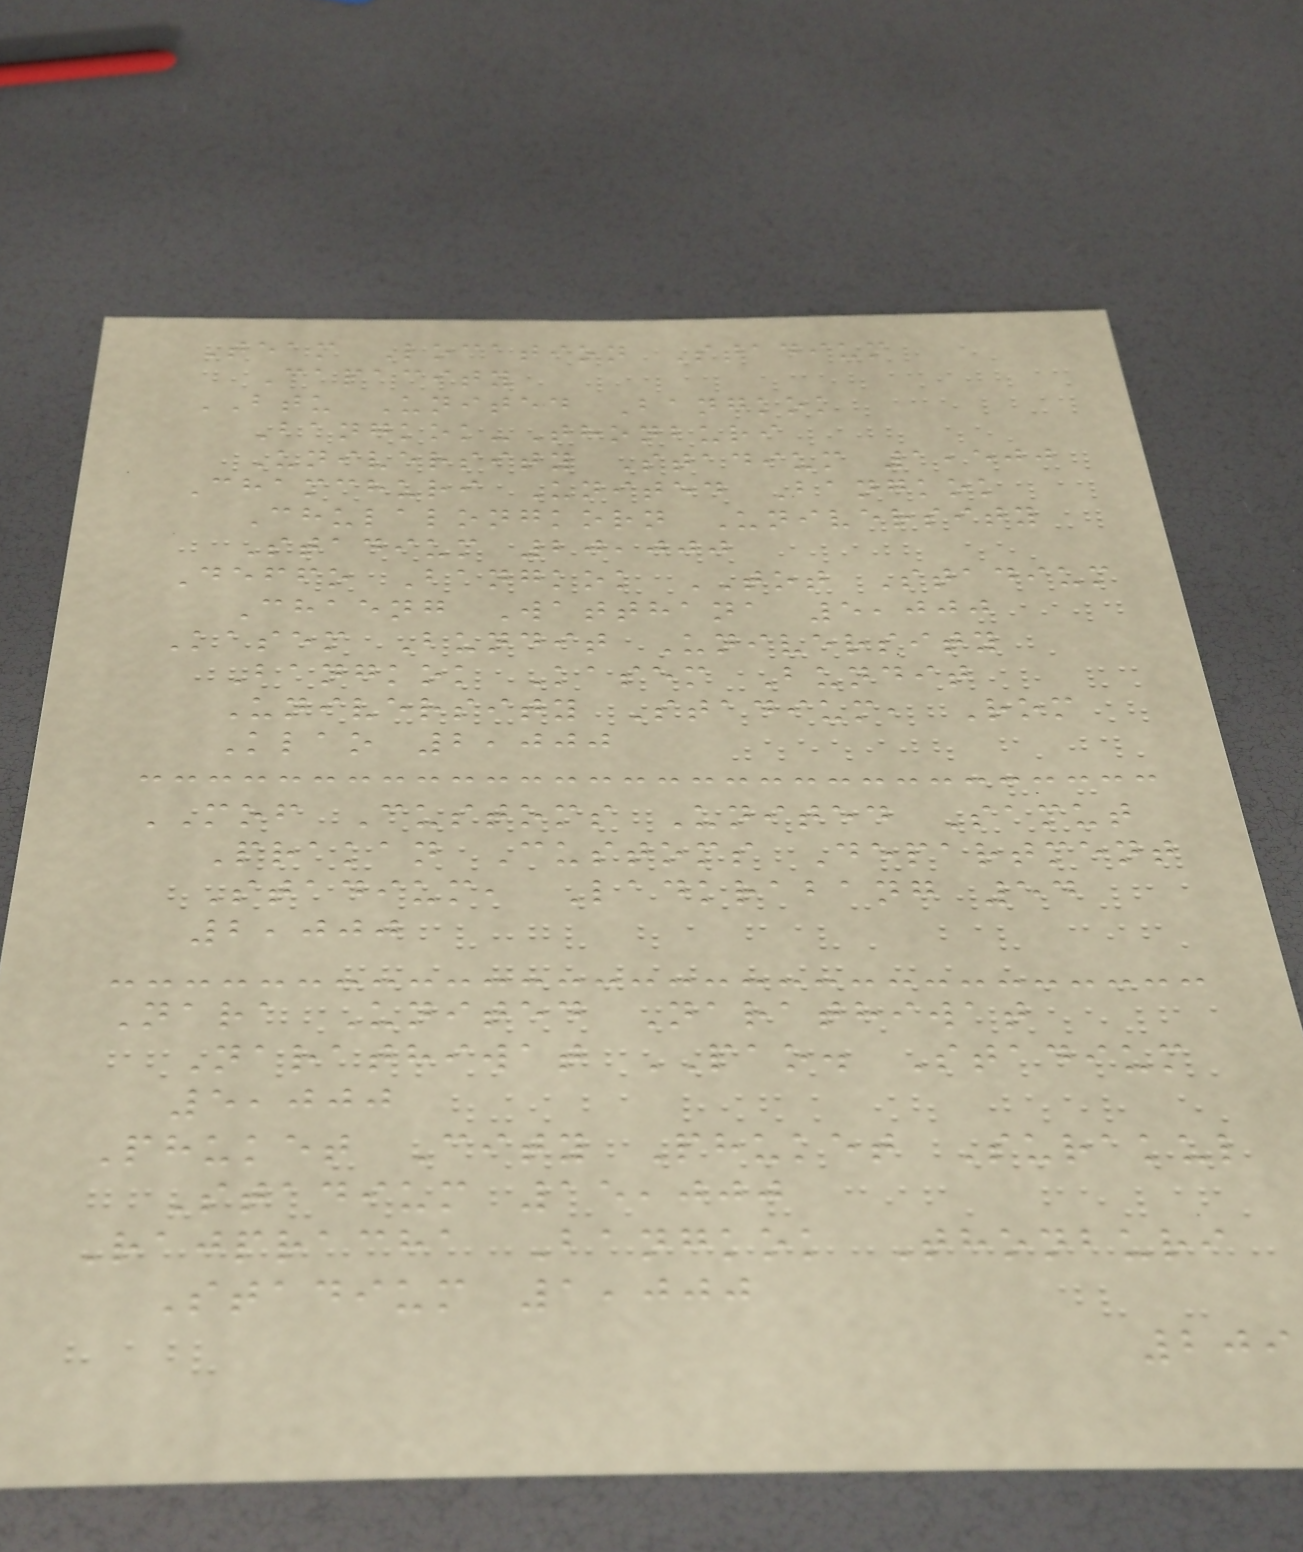Team Location Stadium
Capacity
BTU United Bangkok
Bangkok-Thonburi
University Stadium 1,500
Chamchuri United Bangkok
Chulalongkorn University
Stadium 20,000
Deffo Bangkok TOT Stadium
Chaeng Watthana 5,000
Kasem Bundit University
Bangkok Kasem Bundit
University Stadium, Rom
Klao 2,000
MOF Customs United Samut
Prakan Customs Department
Stadium, Ladkrabang 54
2,000
Nara United Narathiwat
Narathiwat PAO. Stadium
5,000
Phuket City Phuket Surakul
Stadium 15,000
Rajpracha Bangkok Thonburi
Stadium 1,000
209
